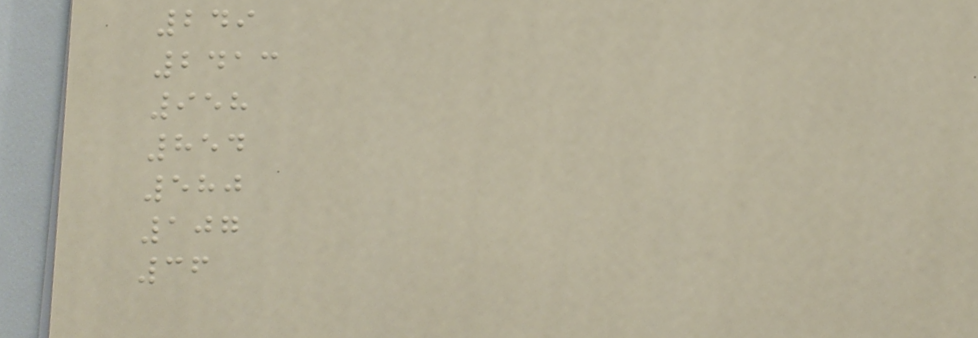249
2413
958
854
580
107
36
